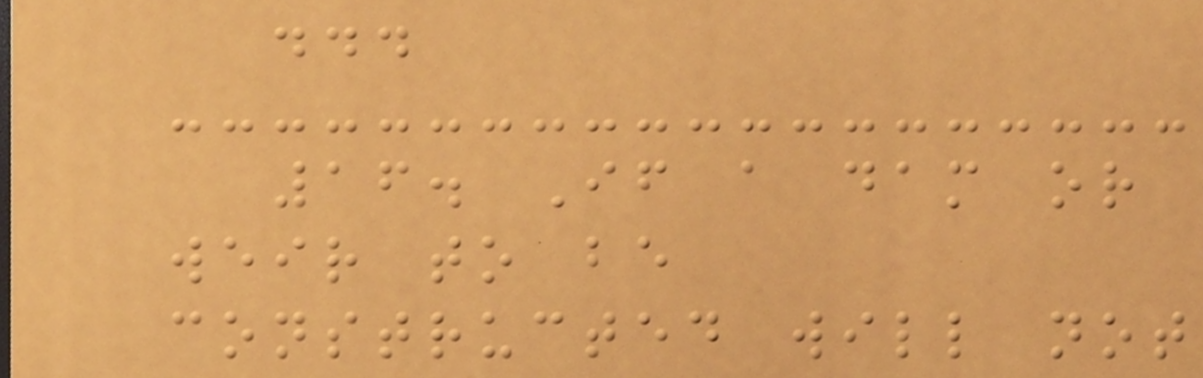...
16. If a dam or
weir to be
constructed will not
